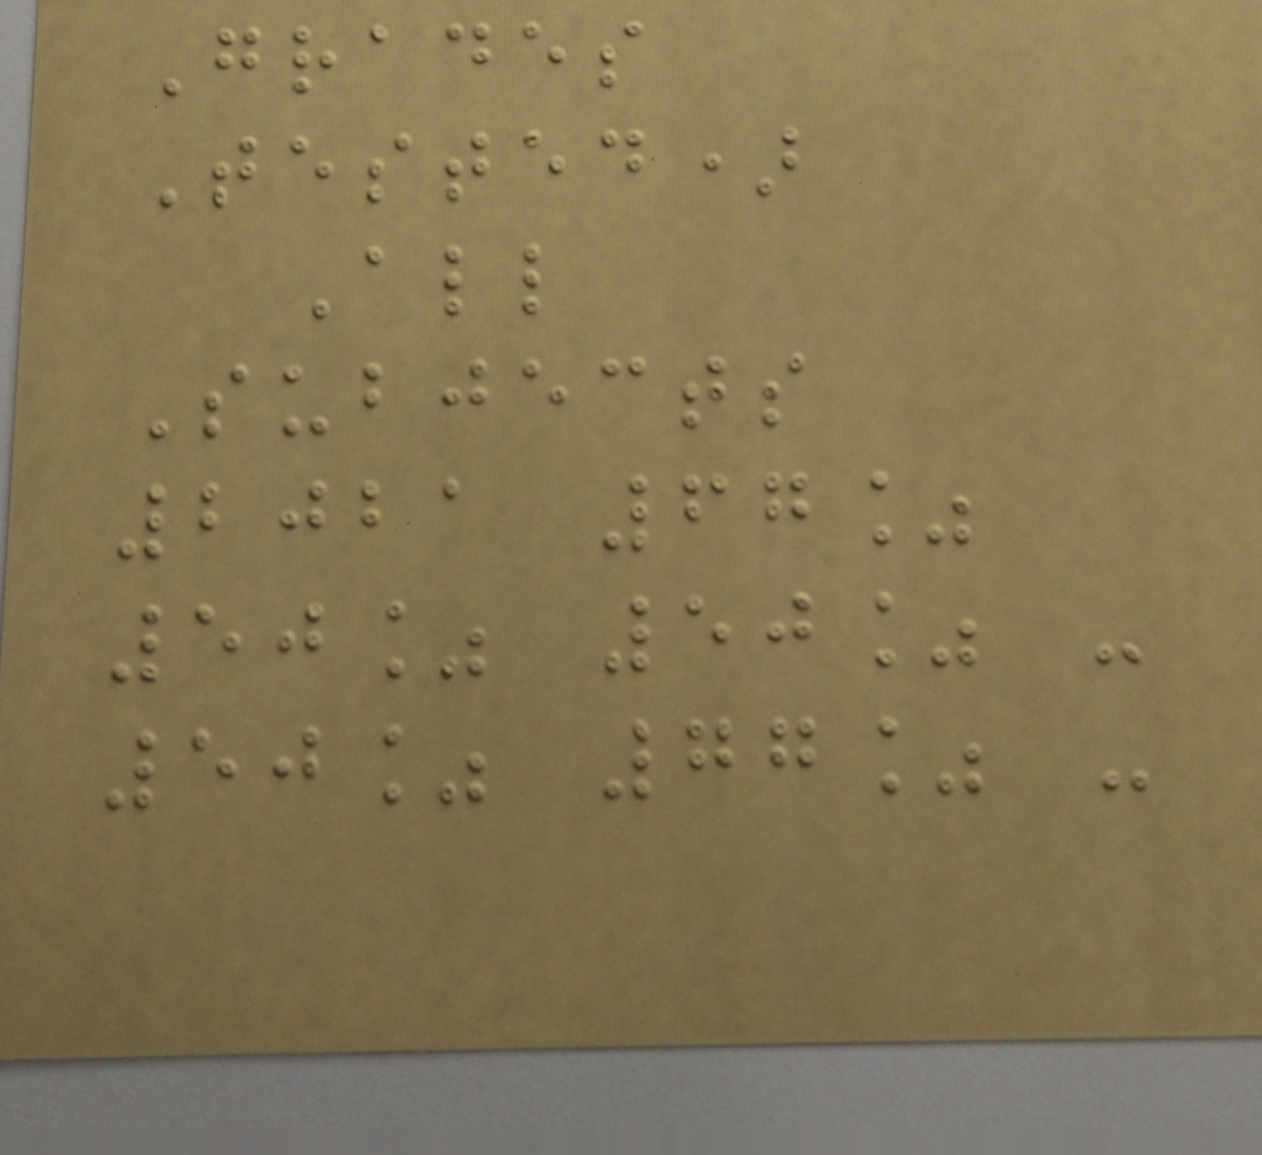Grades
Tested)
All
Subjects
2021 67%
50% 50% -
50% 77% -
